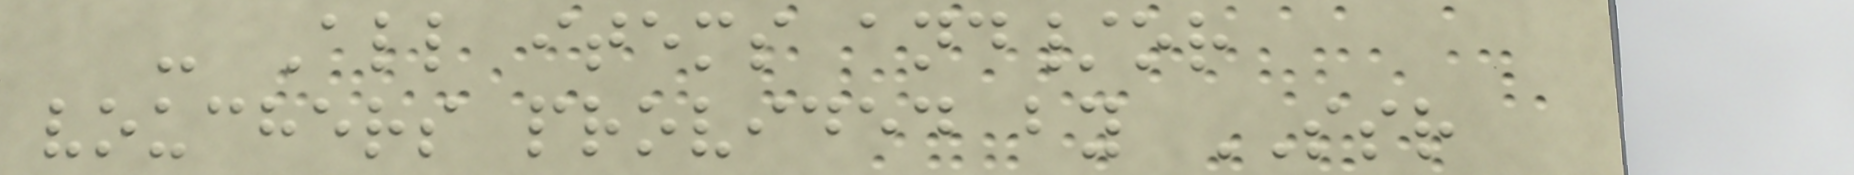- All items and/or
vouchers provided by SSR
